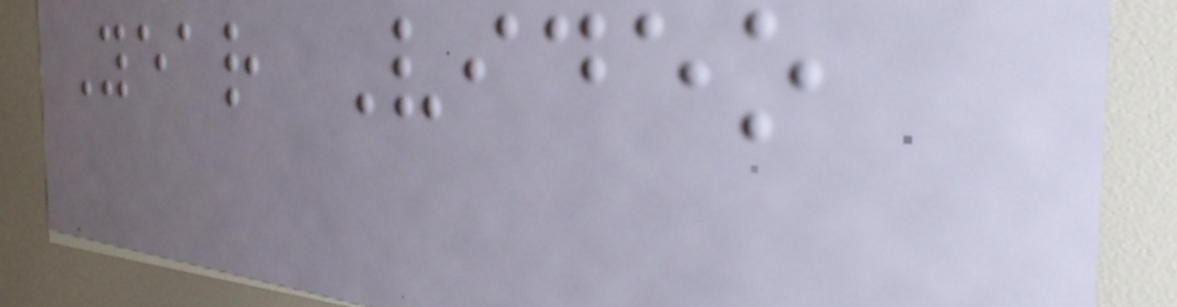Year Video
